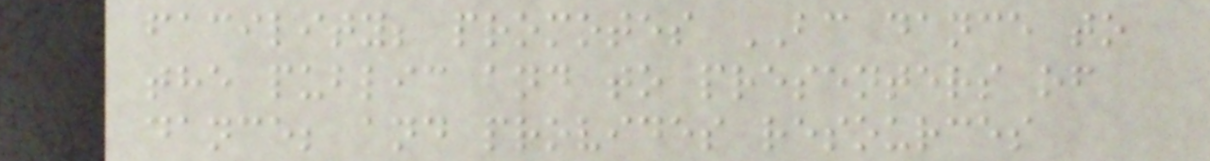facility; promotes BC dance to
the public and to presenters of
dance; and provides resources
